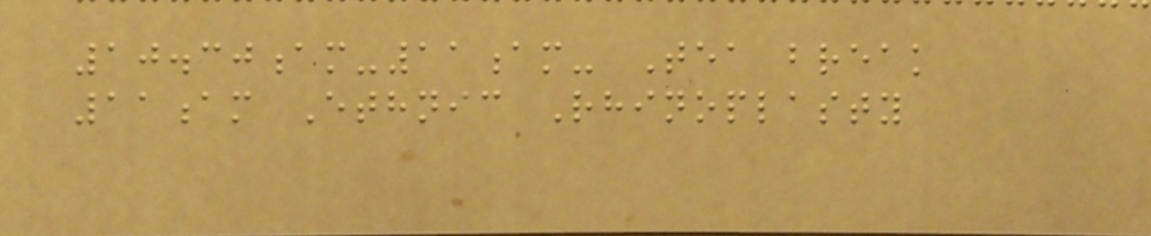10.30am-11am- Tea break
11am Ethnic Rhinoplasty
